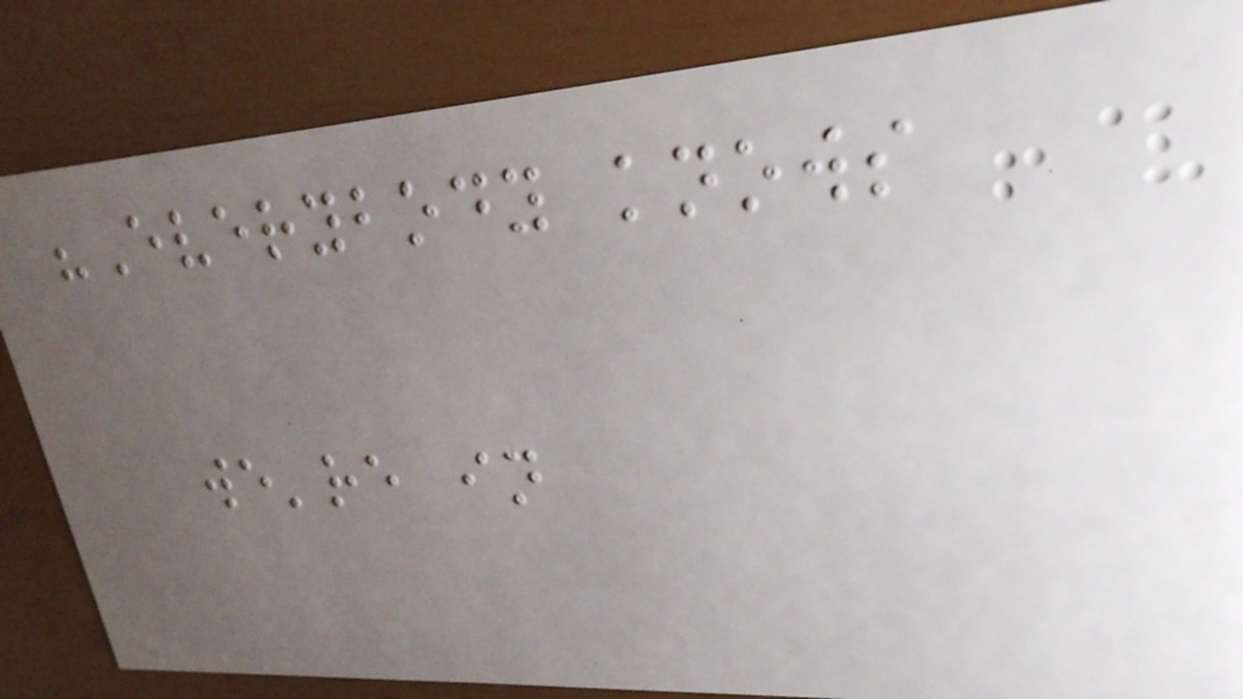"Everybody knows
we're in
